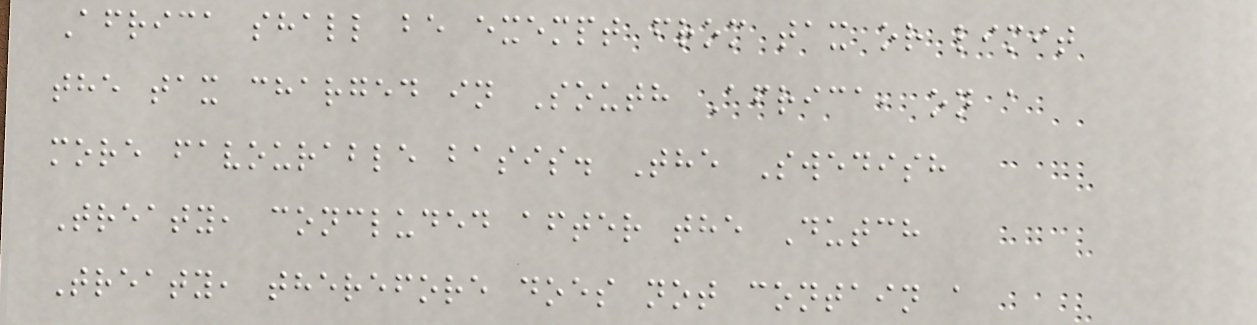Africa shall be exempt from tax or limit
the tax charged in South Africa, on a
more favourable basis. The Swedish
Treaty, concluded after the Dutch
Treaty, therefore does not contain a
